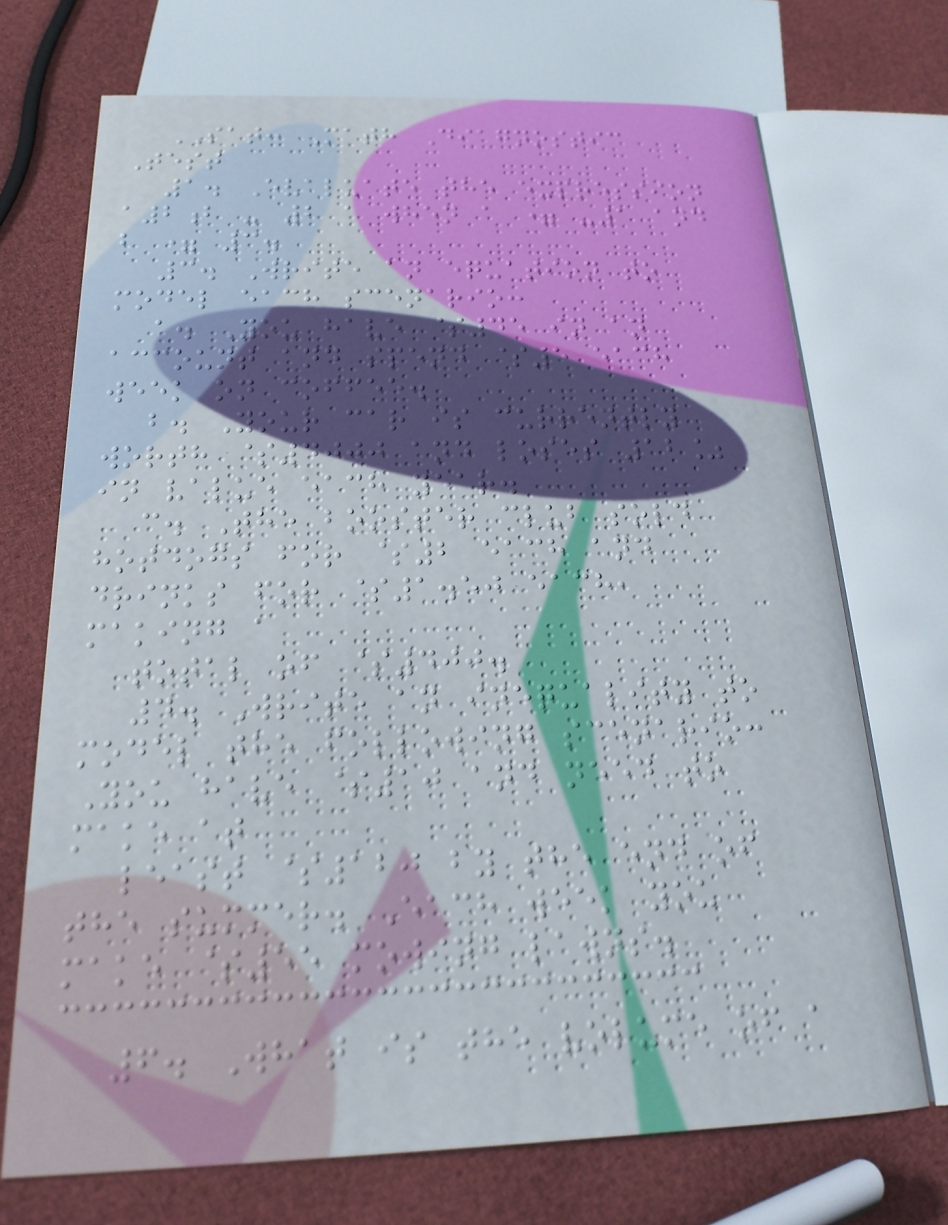SAT: Math Diagnostic
Test
1. Evaluate the expression
a2b - 2 a when a = -1 and
b = 3.
3. Write an equation to
model each scenario:
a. You have $45 in an
account and spend $5 each
week on coffee.
b. Your car is currently
worth $4000 and loses 12%
in value each year.
c. The booster club sold
hotdogs for $2 each and
drinks for $1.50 each,
making a
total of $400.
4. Write an inequality to
model the following scenario:
You have $10 and need to
make at
least $120 by the end of
the summer. Each week you
make $55 mowing lawns.
6. What is the volume of a
